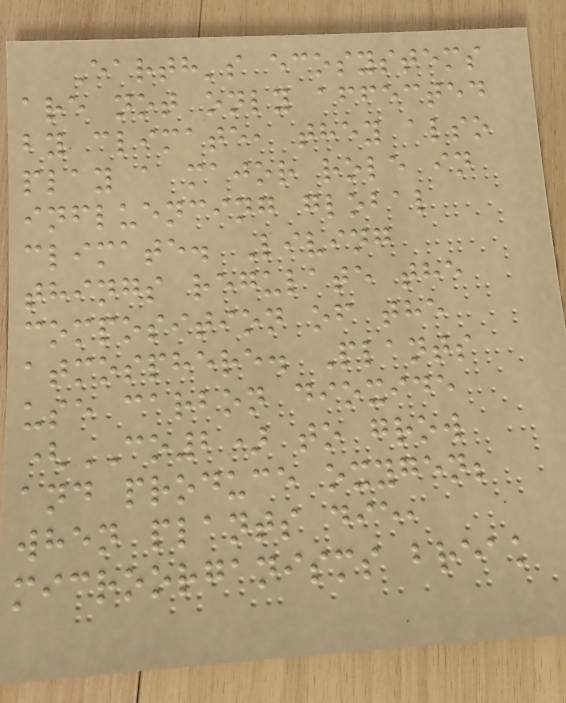Earth's ecosystems
are not only affected
by climate, they also
play a major role in
influencing global
climate. Living
things regulate the
composition of the
atmosphere. Plants
use carbon dioxide
(CO2) to grow
and produce oxygen;
when plants die,
microorganisms break
